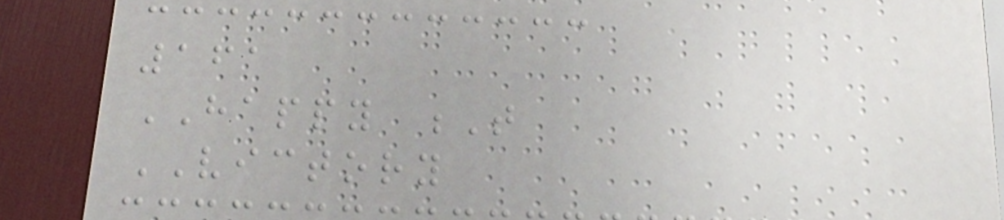161
HAPPY T
VICTORY
